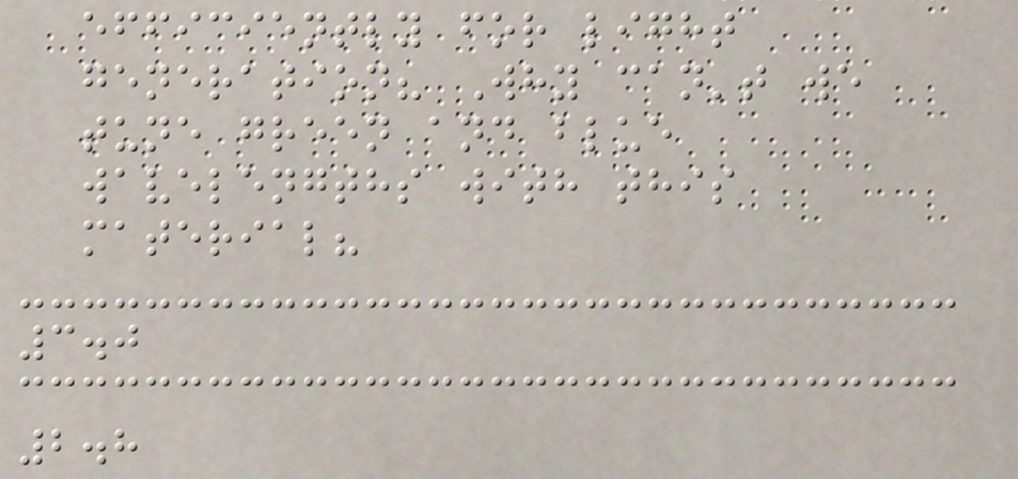efficiently for light
generation? Why can't we
tune green and blue
wavelengths with this
material?
3.0
2.8
